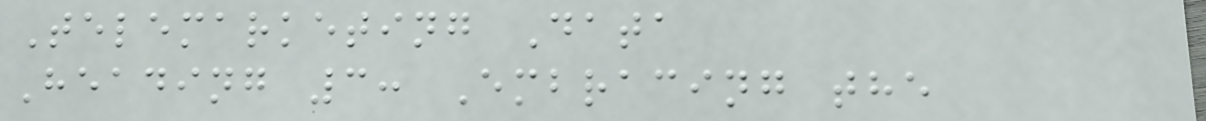Telemarketing Data
Heading 3: Embracing the
